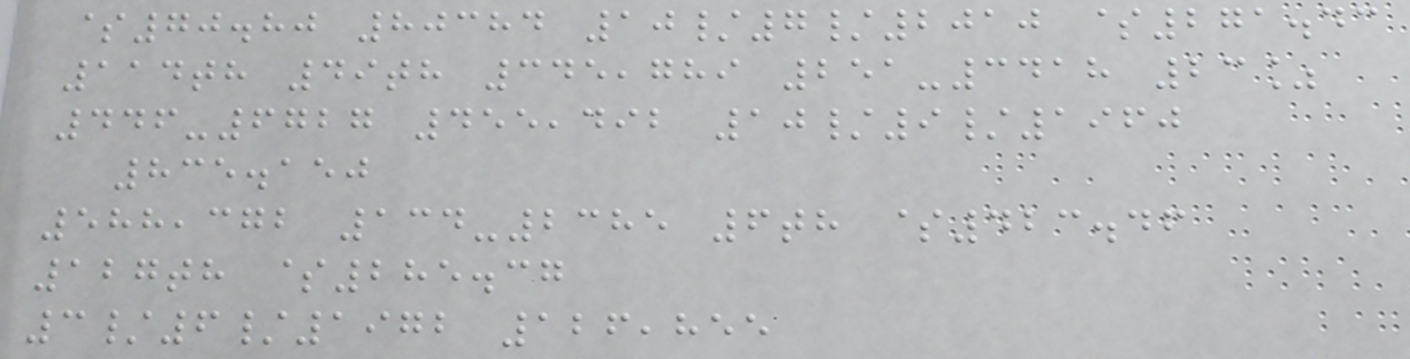$70.80 80384 10/7/2010 $271.43
114th 49th 345,789 251-3418 23%
446-6727 455,492 10/9/1960
835.150
588,372 134-2385 6th $423.46
127th $285.37
3/6/1972 126,855
